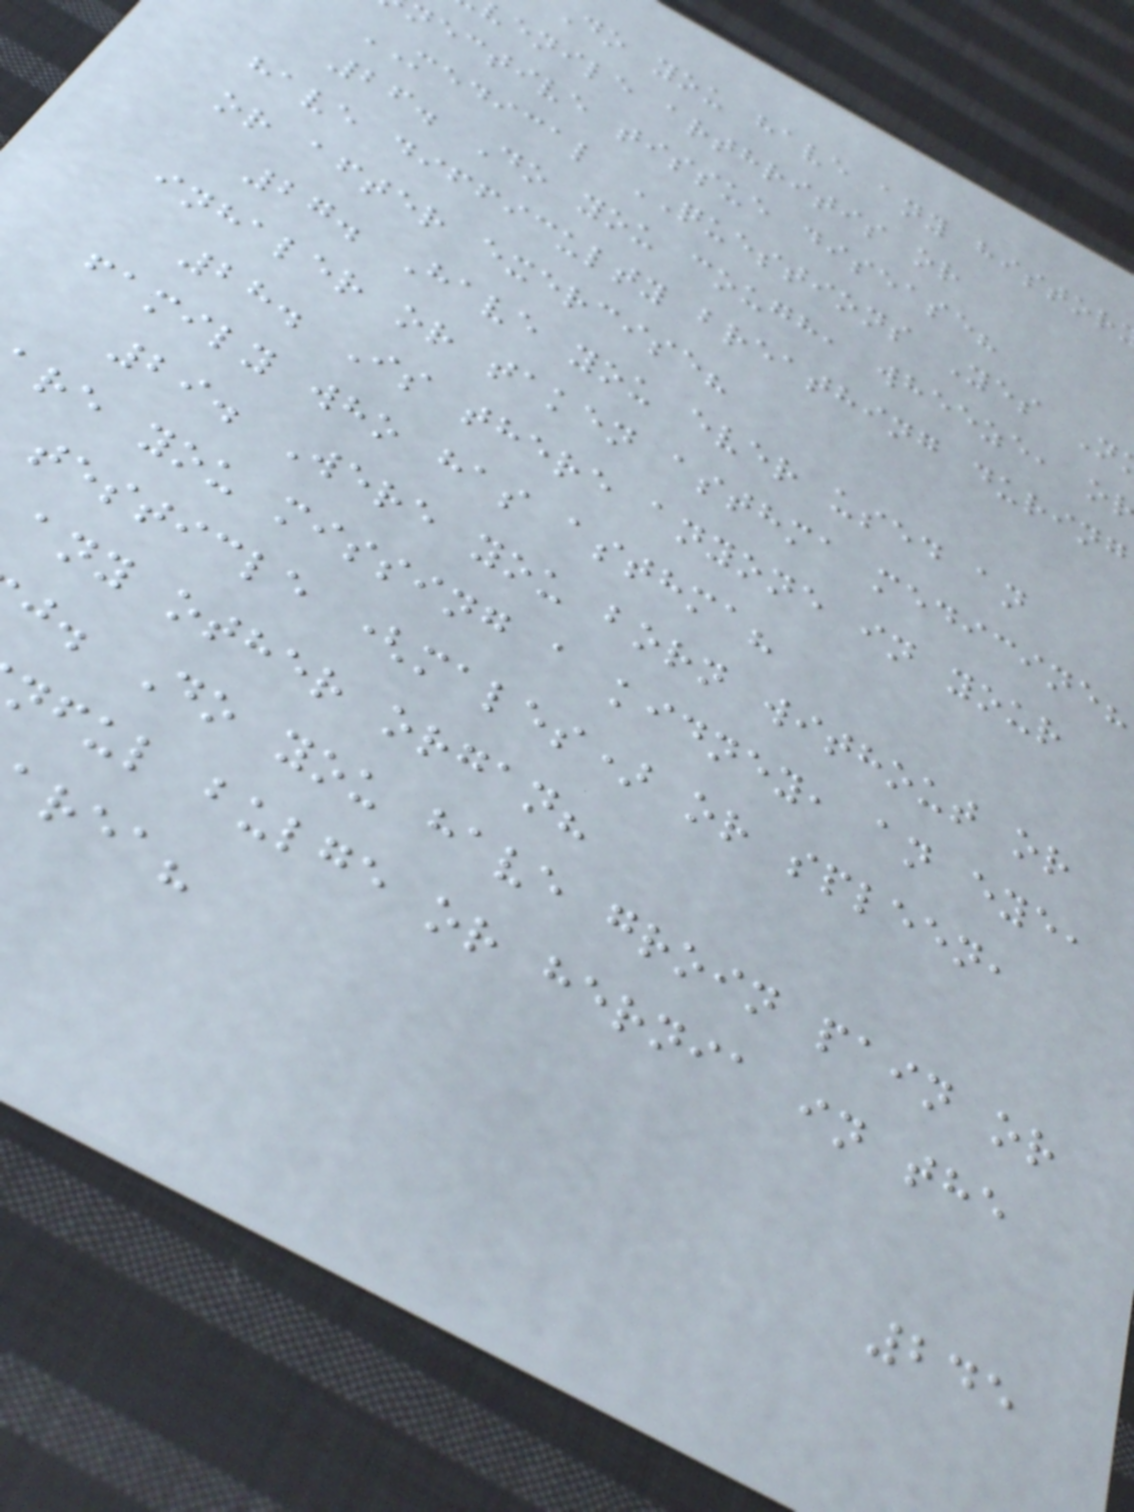do you have any histor
venile arthritis or
nective tissue disease?
MEDICAL QUESTIONS Yes N
26. Do you cough, wheeze, o
have difficulty breathing during
or after exercise?
27. Have you ever used an
inhaler or taken asthma medicine?
28. Is there anyone in your
family who has asthma?
29. Were you born without or
re you missing a kidney, an eye,
testicle (males) or spleen,
any other organ?
j. Do you have groin pain or
nful bulge or hernia in the
rea?
245
